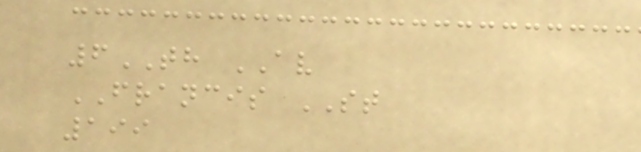6TH AV
FRANCIS ST
199
